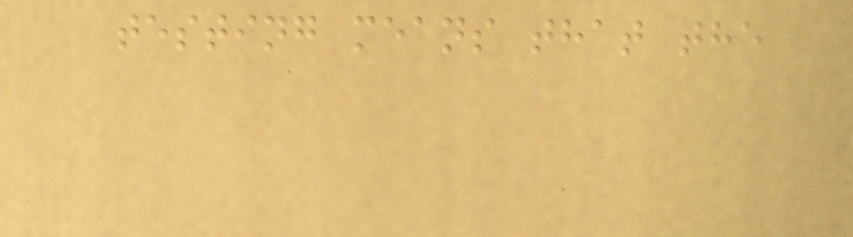testing means that the
